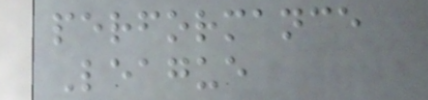performance
League
